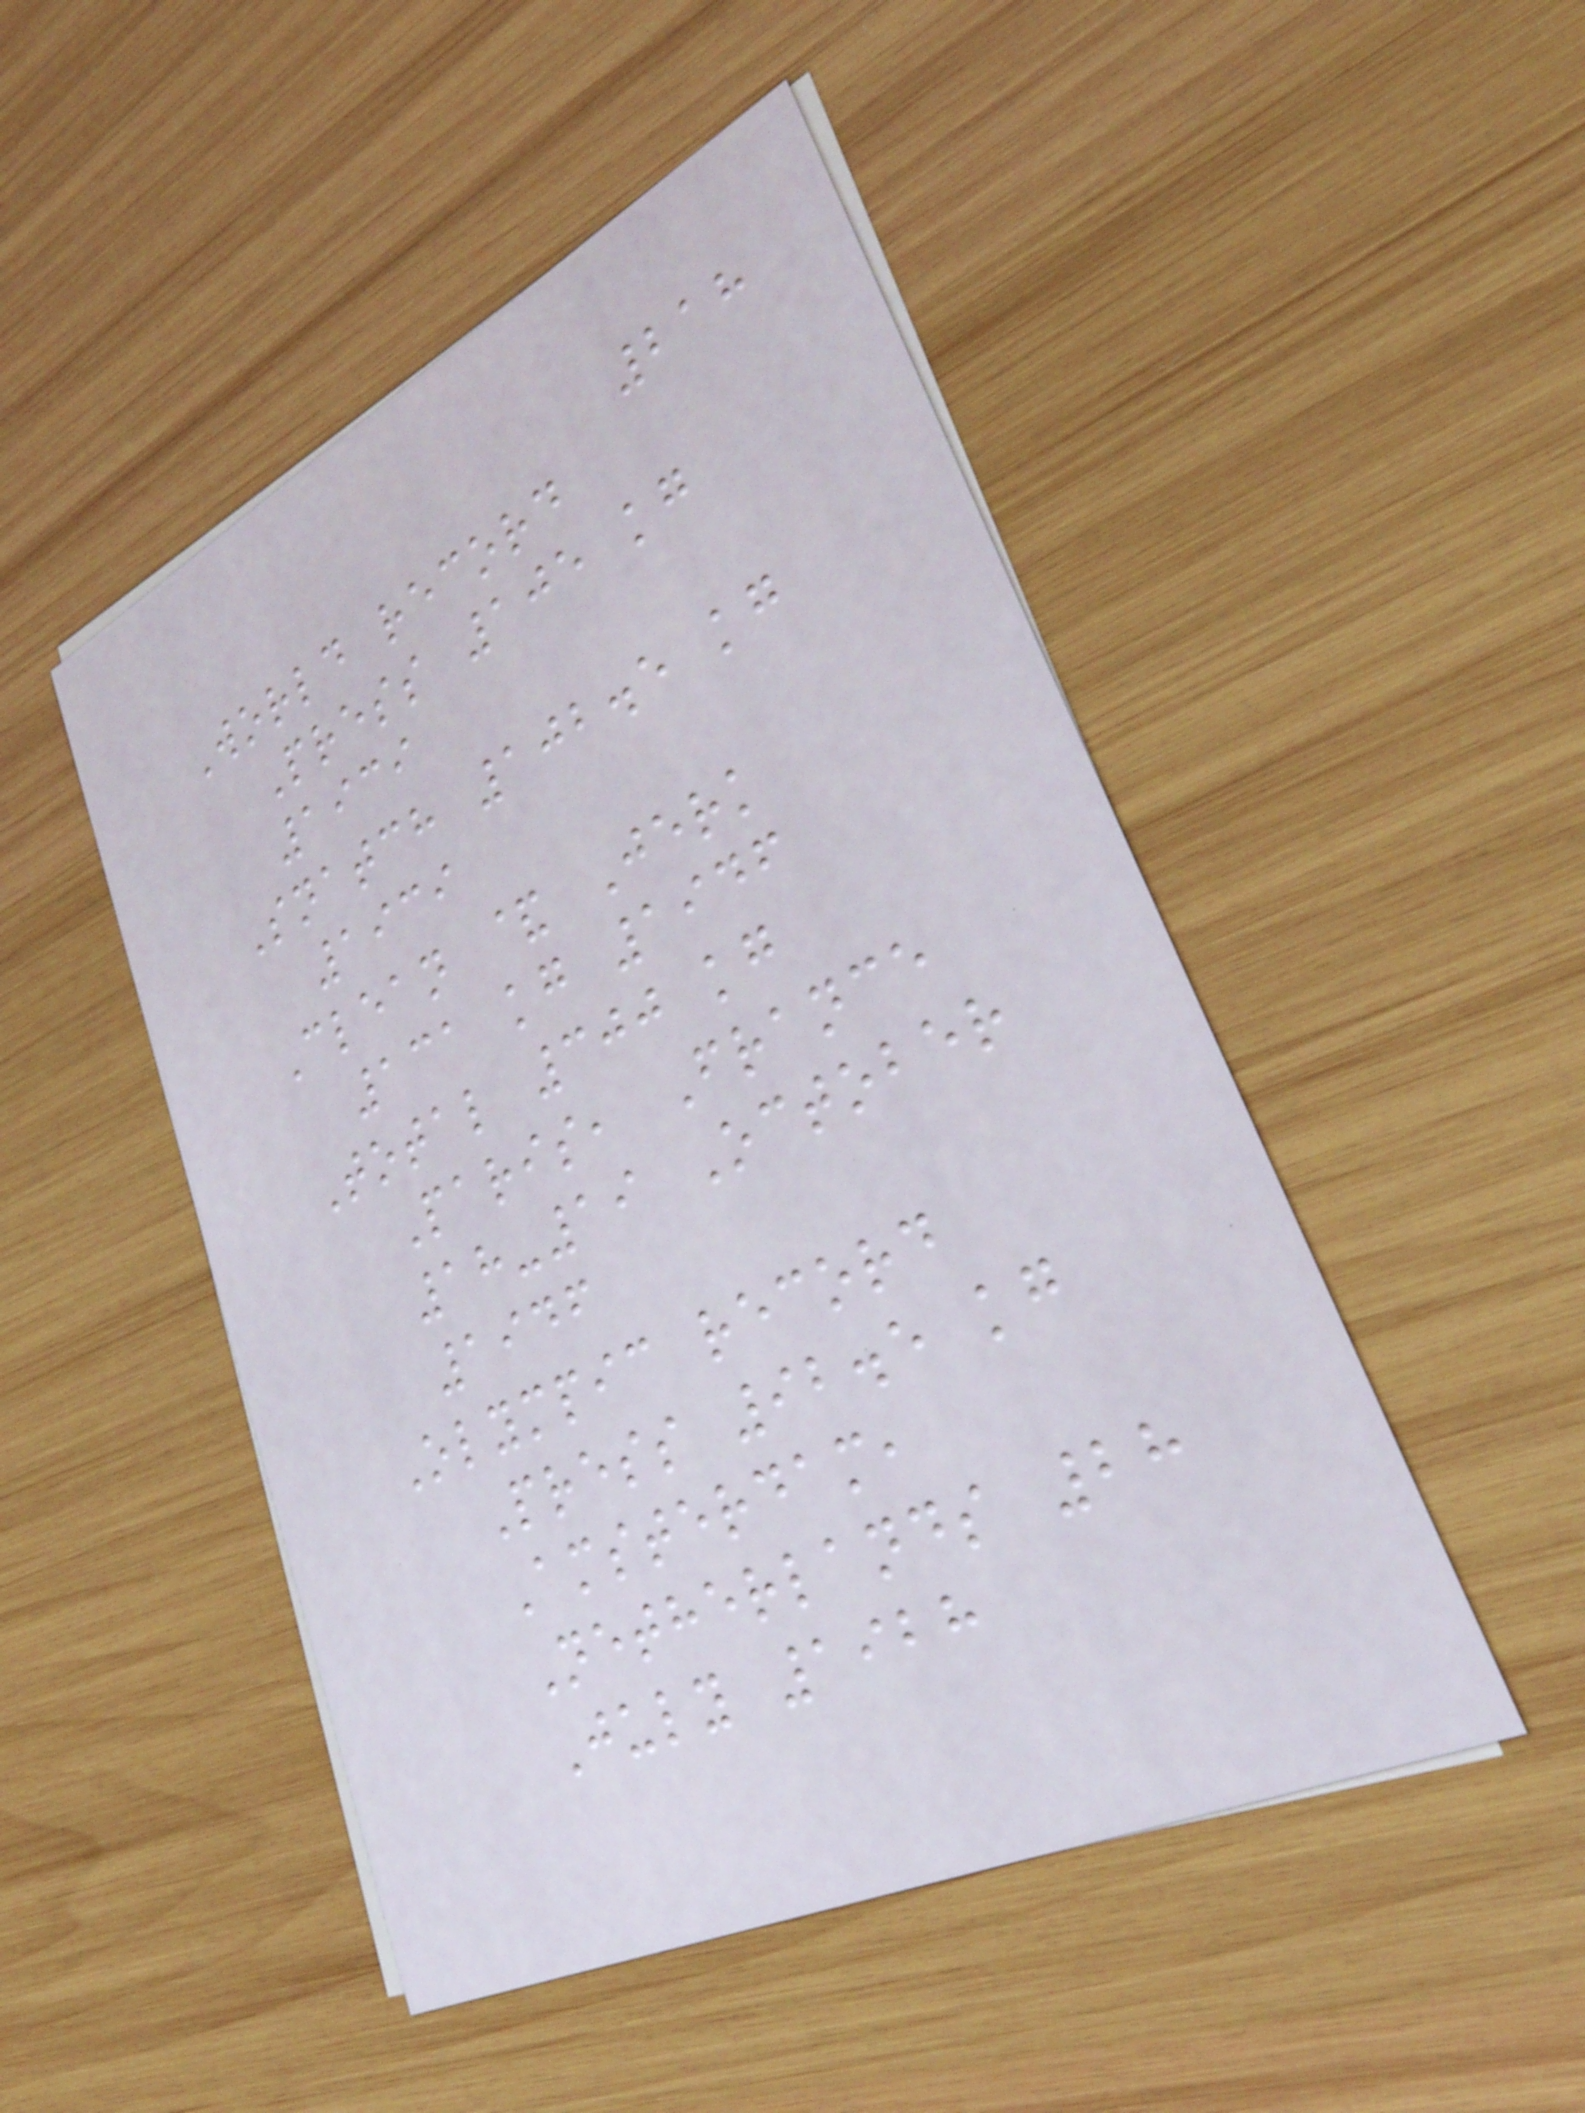218
World record
Press 105 kg
1939
Snatch 102.5 kg
1939
Clean & Jerk
131 kg 1946
Total 300 kg
Paris, France
18-19 October
1946
Olympic record
Press 92.5 kg
Amsterdam,
Netherlands 28
July 1928
